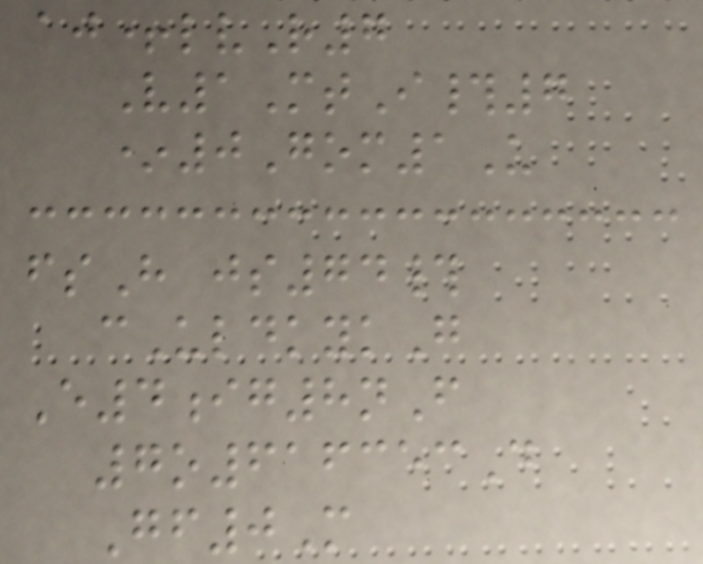aj+lvR7
V1MtI#7
*0Gom1U
fsH js74#
cUldkykG
E4ig8nF
7o616353D
Gf0M
